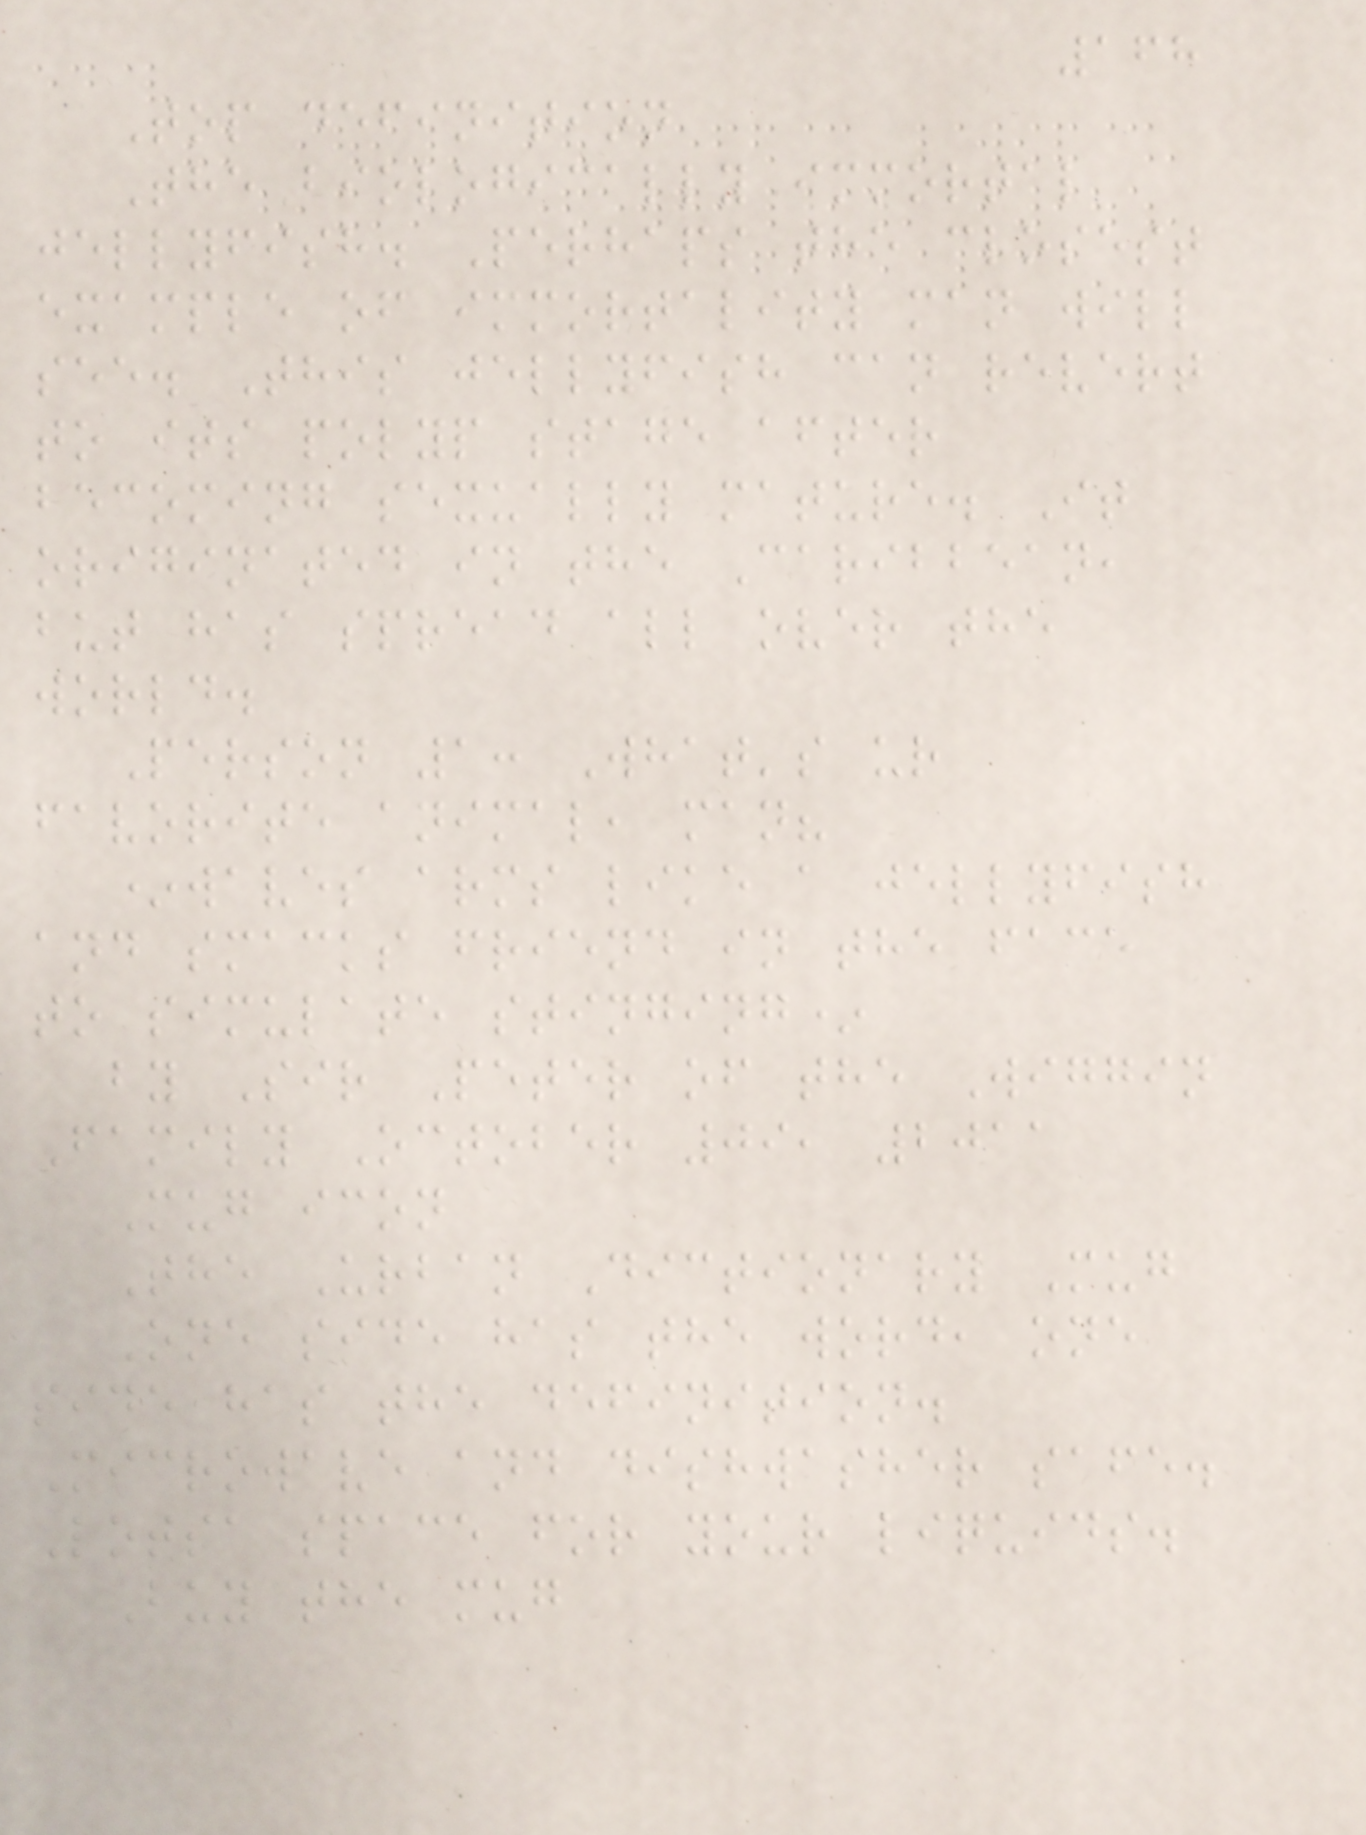168
Top definition
The biologically immortal
jellyfish. Perhaps the closest
example of immortality man will
see. This jellyfish can revert
to its polyp stage after
becoming sexually mature. It
originated in the Caribbean,
but has spread all over the
world.
Person 1: What's ur
favorite animal, man?
*waves arms like a jellyfish
and smacks friend in the face
to simulate stinging*
by Sir Peter of the Wiggin
Family October 09, 2011
Mug icon
The Urban Dictionary Mug
One side has the word, one
side has the definition.
Microwave and dishwasher safe.
Lotsa space for your liquids.
Buy the mug
